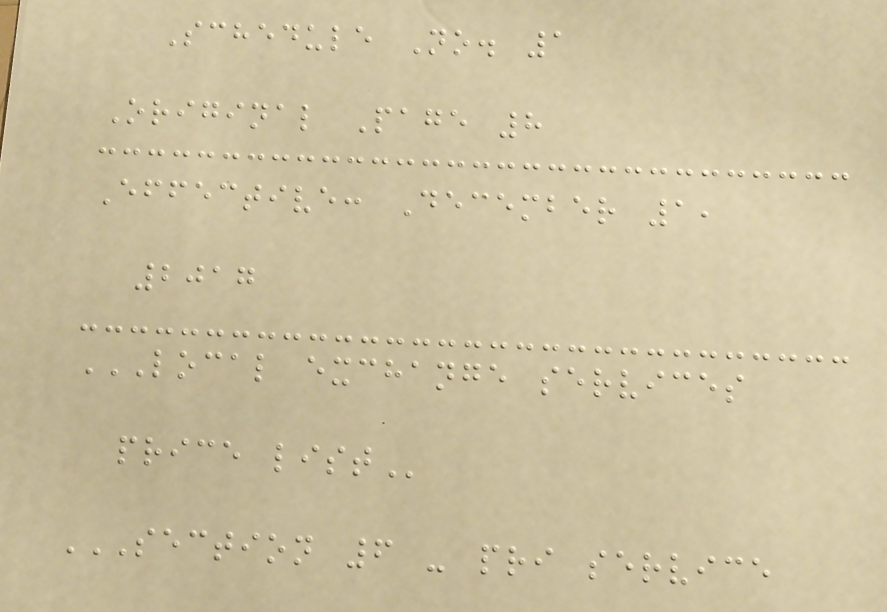Schedule No. 1
Original Page 8
Effective: December 1,
2017
LOCAL EXCHANGE SERVICES
PRICE LIST
SECTION 6 - PRI SERVICE
